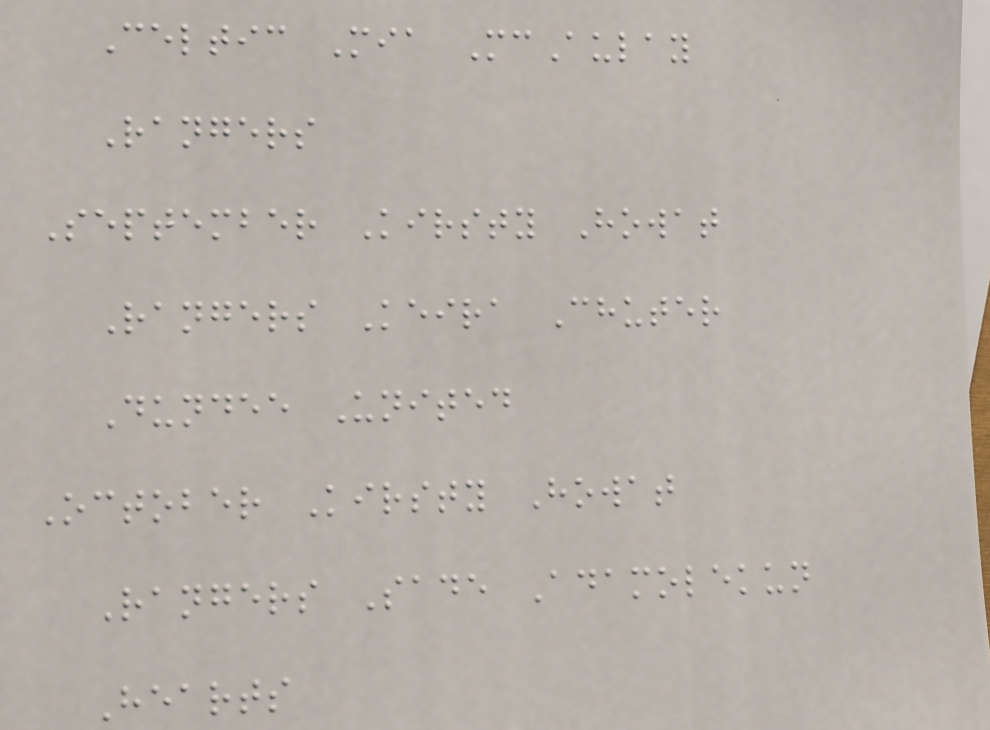Celtic Mia McAulay
Rangers
September Kirsty Howat
Rangers Keira Chuter
Dundee United
October Kirsty Howat
Rangers Sade Adamolekun
Hearts
